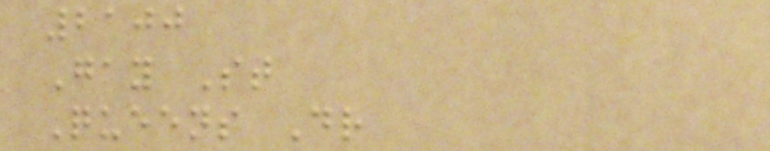2100
Gay St
Queens Dr
